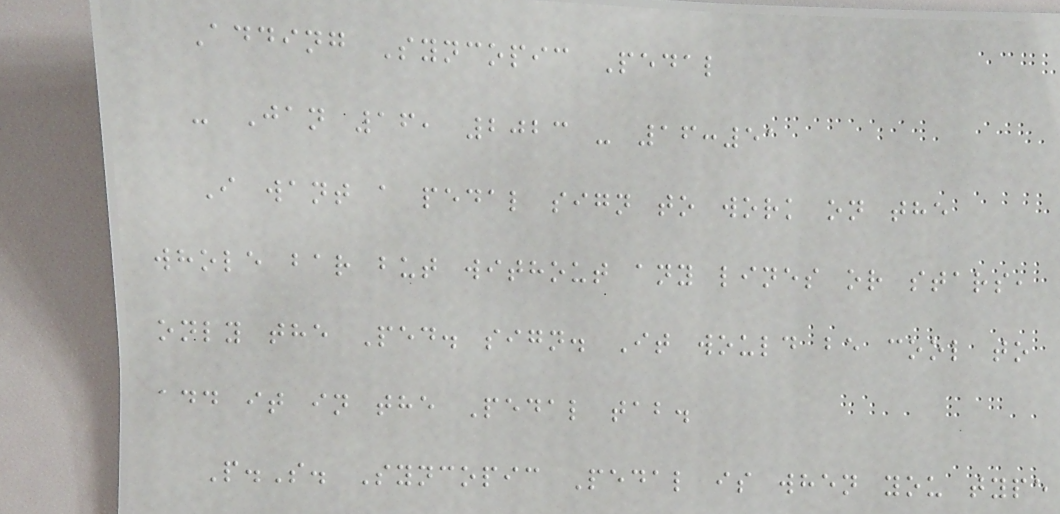Adding Syncopic Pedal
- Jan 16, 2023 - 16:51
I want a pedal sign to work on the
whole bar but without any lines or stars,
only the Ped. sign. It would be cool to
add it in the Pedal tab.
P.S. Syncopic Pedal is when you type
